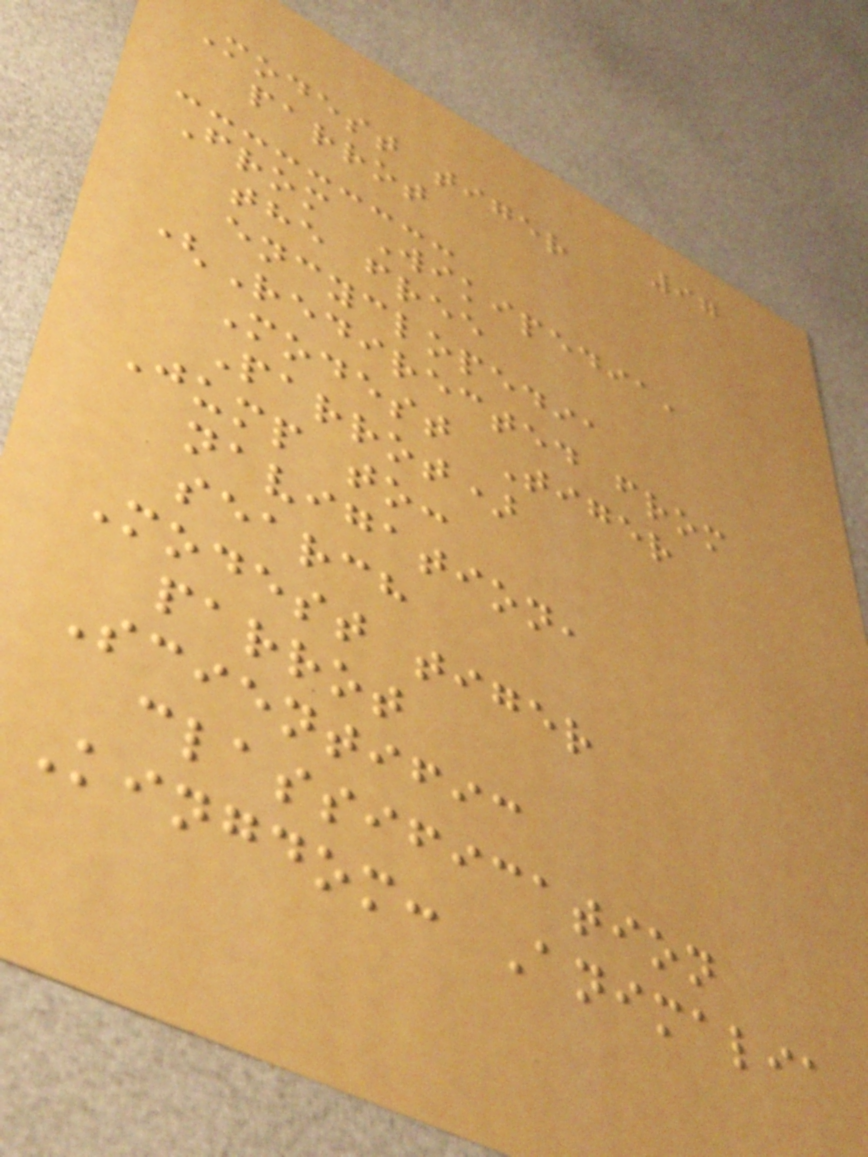97
Modest tiger
parrot
From Wikipedia,
the free
encyclopedia
(Redirected from
Modest Tiger
Parrot)
Jump to:
navigation,
search
Modest tiger
parrot
Scientific
classification
Kingdom: Animalia
